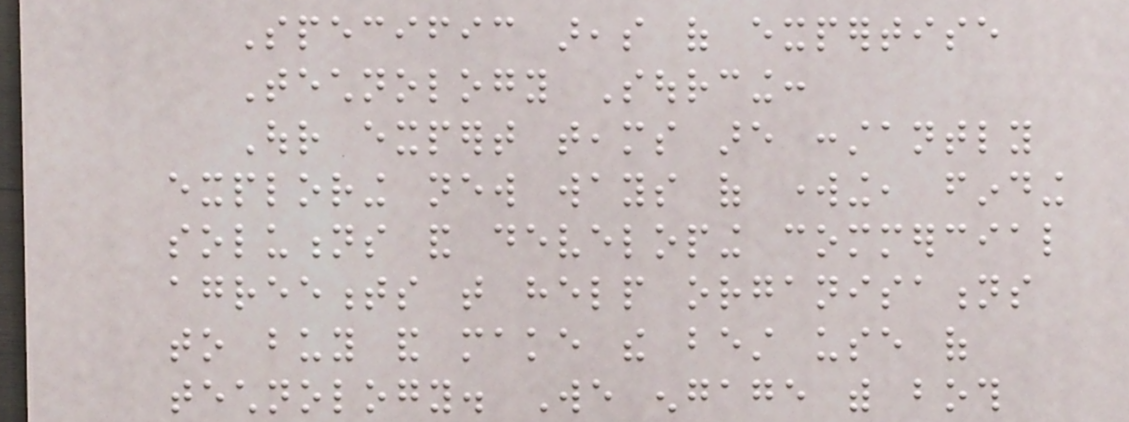Specific areas of expertise
Technology Sourcing:
Our expert teams are constantly
exploring new ways of working, finding
solutions and developing commercial
agreements that help organisations
to buy and make the best use of
technology. We engage with both
